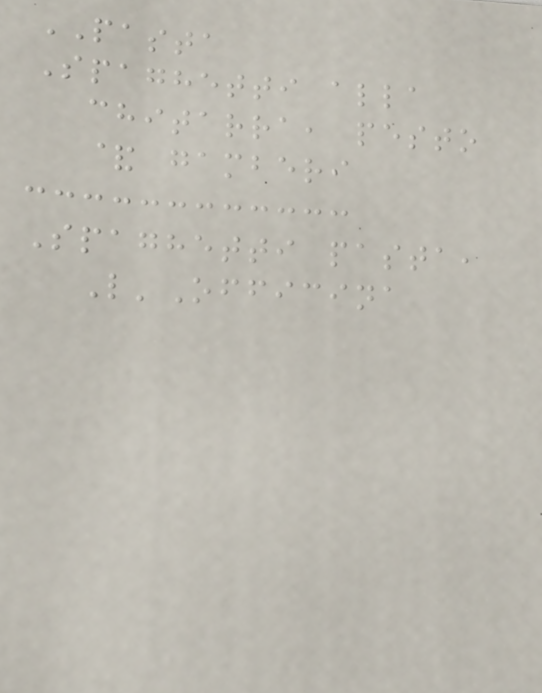PASTA
Spaghetti alla
chitarra, pesto
& gamberi
Spaghetti pasta,
L'Officina
